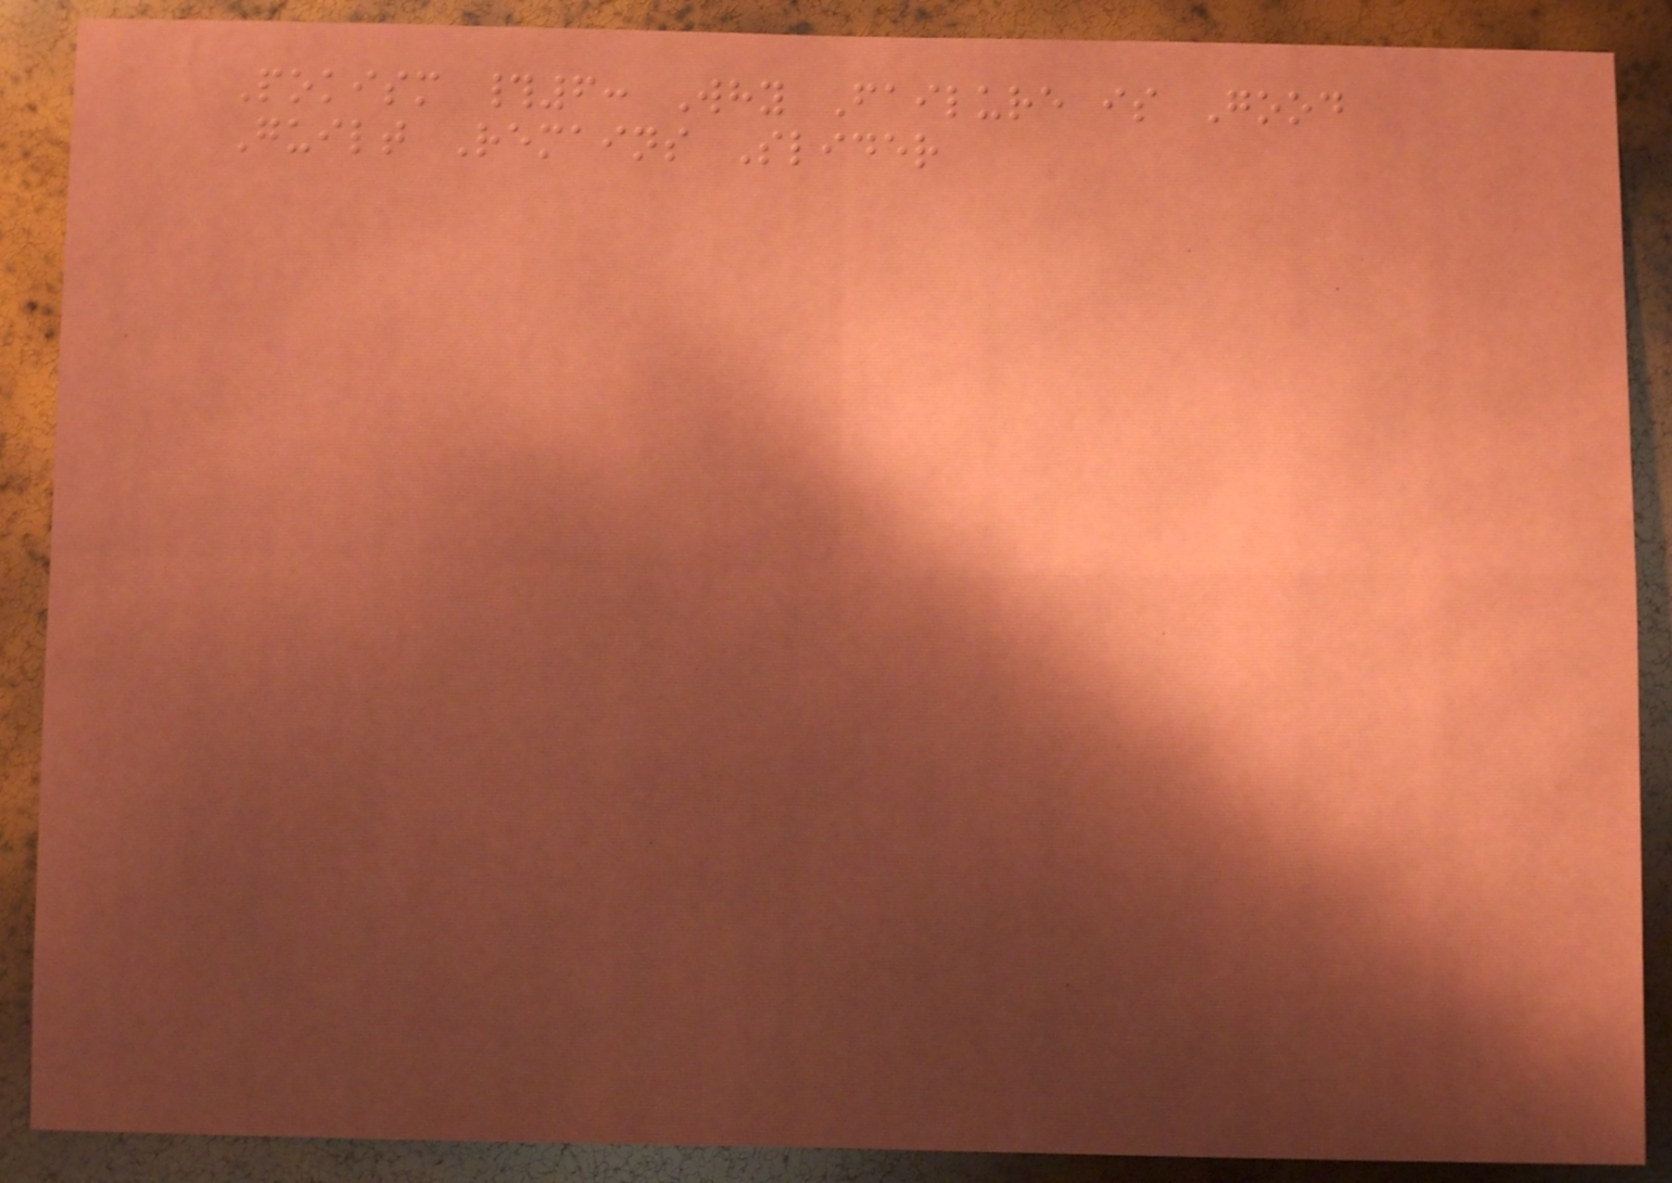Pokism #6: Why Failure is Good
Guilt Remains Slider
